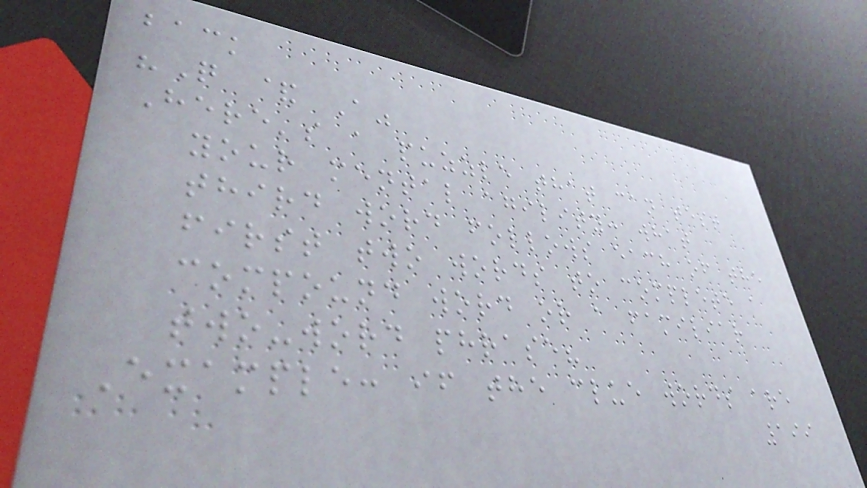back
"Q & A"
Here's a puzzle that can test
your mental agility: what
third word follows each of the
first two words to complete a
compound word or a familiar
two-word phrase?
Example: if the clue words are
199
